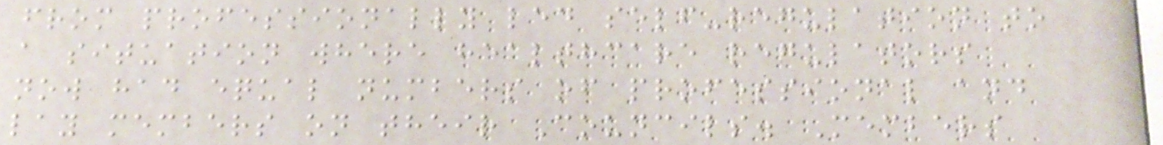from professionally led self-regulation to
a situation where healthcare regulators
now had equal numbers of professional and
lay members on their Councils. Members
